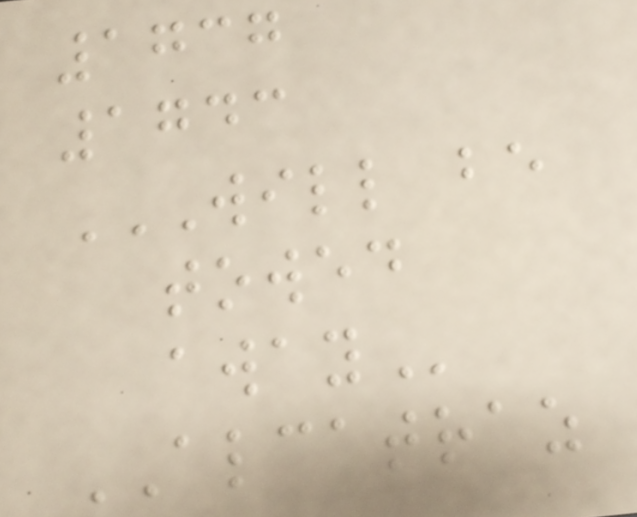1737
1743
WILL BE
TOWED
AWAY
ALCATRAZ
